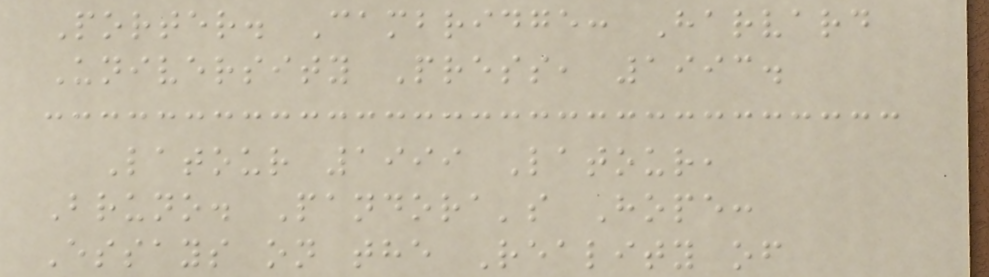Porter. Cambridge: Harvard
University Press, 1993.
Latour 1999 Latour,
Bruno. Pandora's Hope:
Essays on the Reality of
